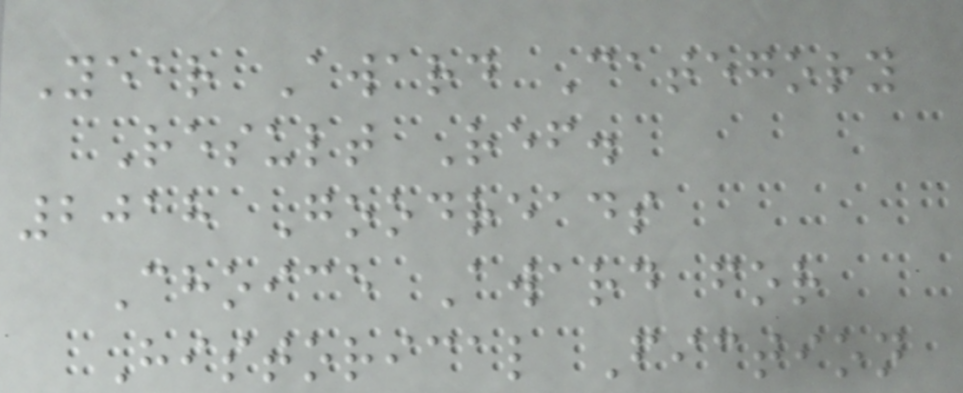Year Award Category
Result Ref.
2018 Goodreads
Choice Award for
Historical Fiction
